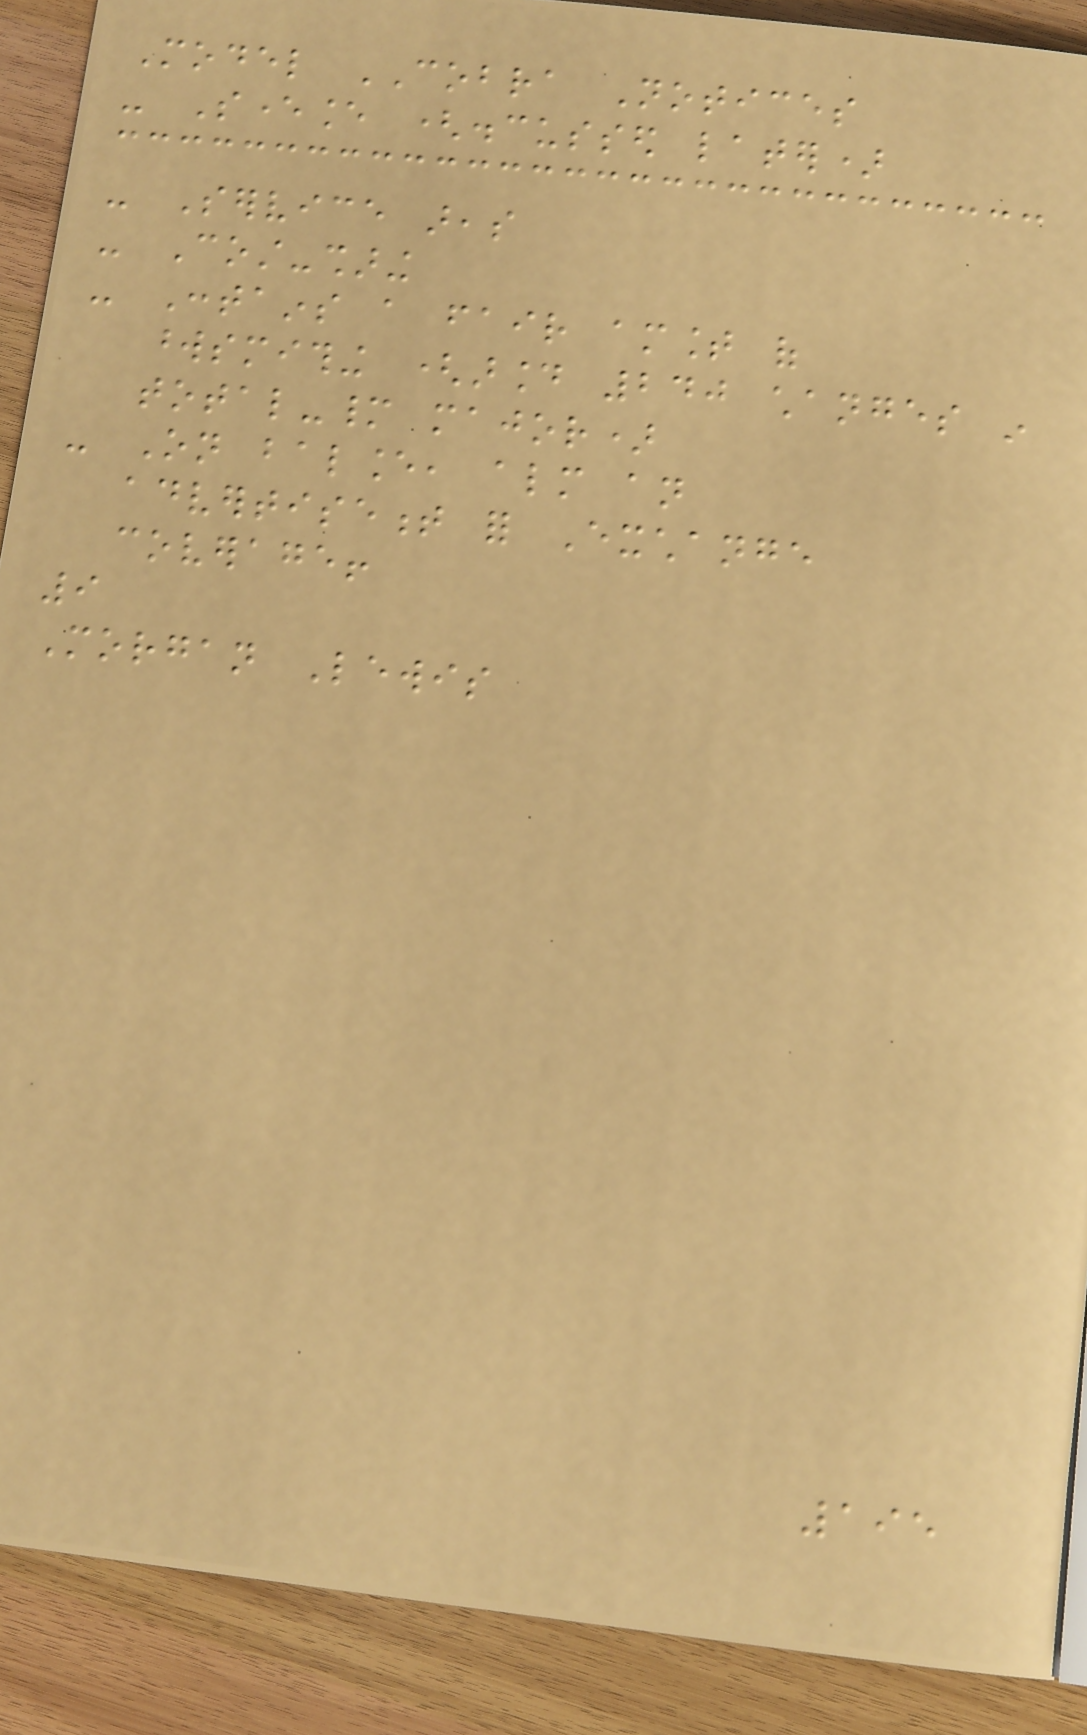Model COBRA Notices
- Severance (discussed later)
- Service areas
- Cost-sharing
- Contains a fair amount of
wordsmithing (around 240 changes in
total-many major)
- On balance, almost an
advertisement for Exchange
coverage!
9
Morgan Lewis
195
